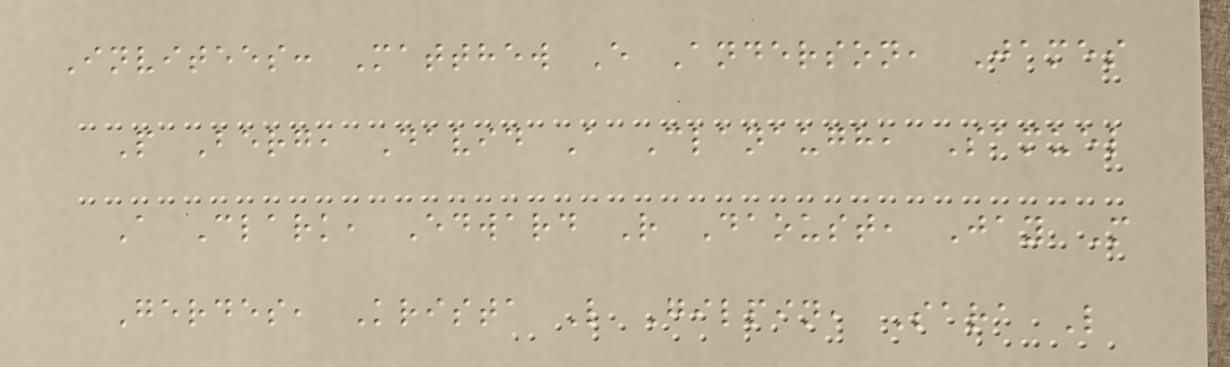Invitees: Matthew E Anderson, James
P Berg, David A Clanaugh, Samuel
A Clark, Edward R Daoust, Jay M
Gerdes, Krista L Gilpin, Sara L
